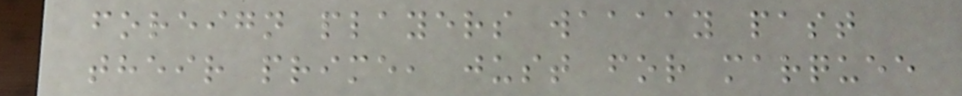foreign players waaaay past
their prime, just for marquee
